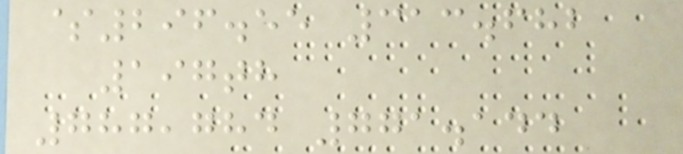$296.55 313.682
197th
787,784 771.144
